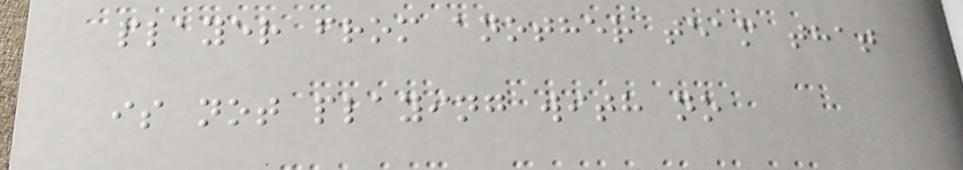player from another team that
is not playing with no
